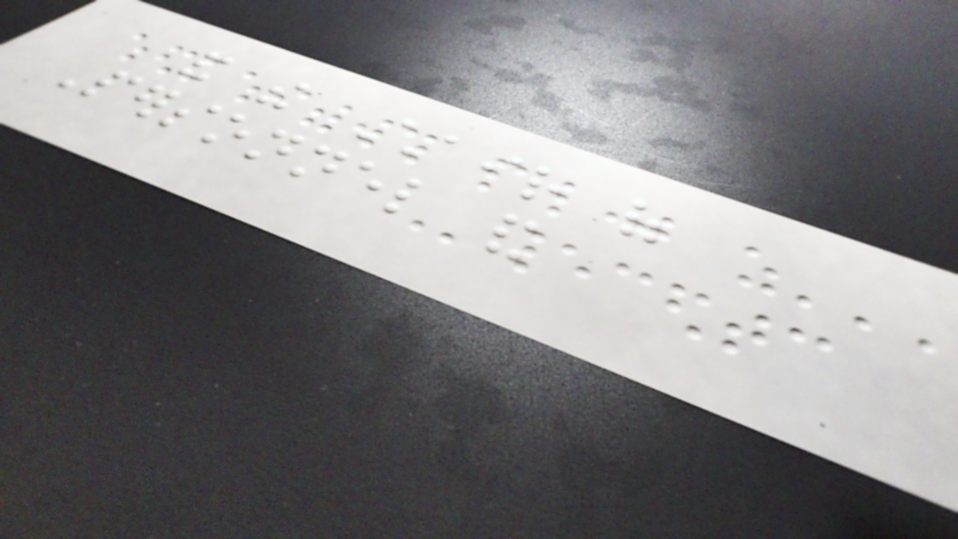and the Chair of
Personnel and
